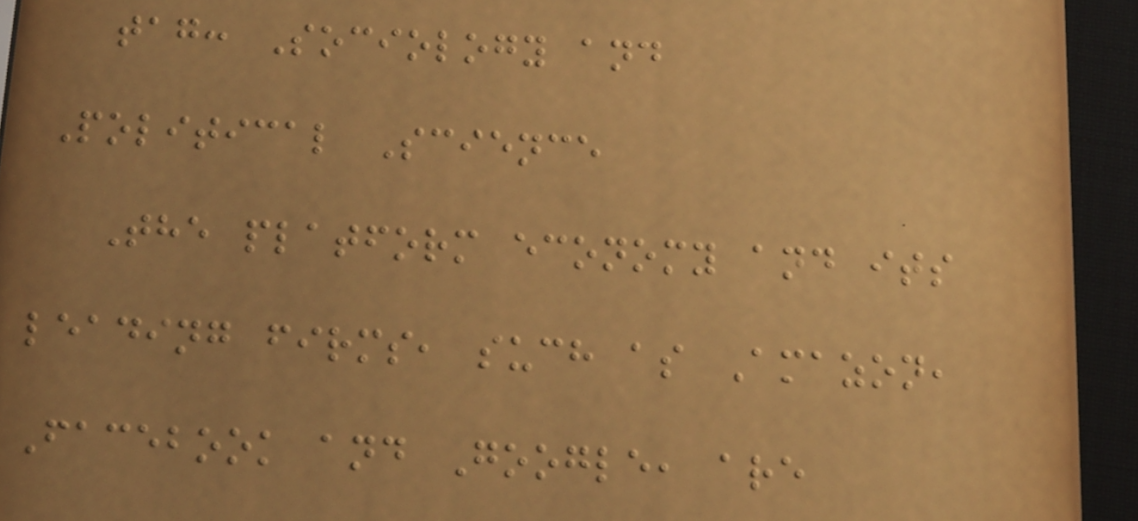tag: Sociology and
Political Science
The platform economy and its
leading firms, such as Amazon,
Facebook and Google, are
